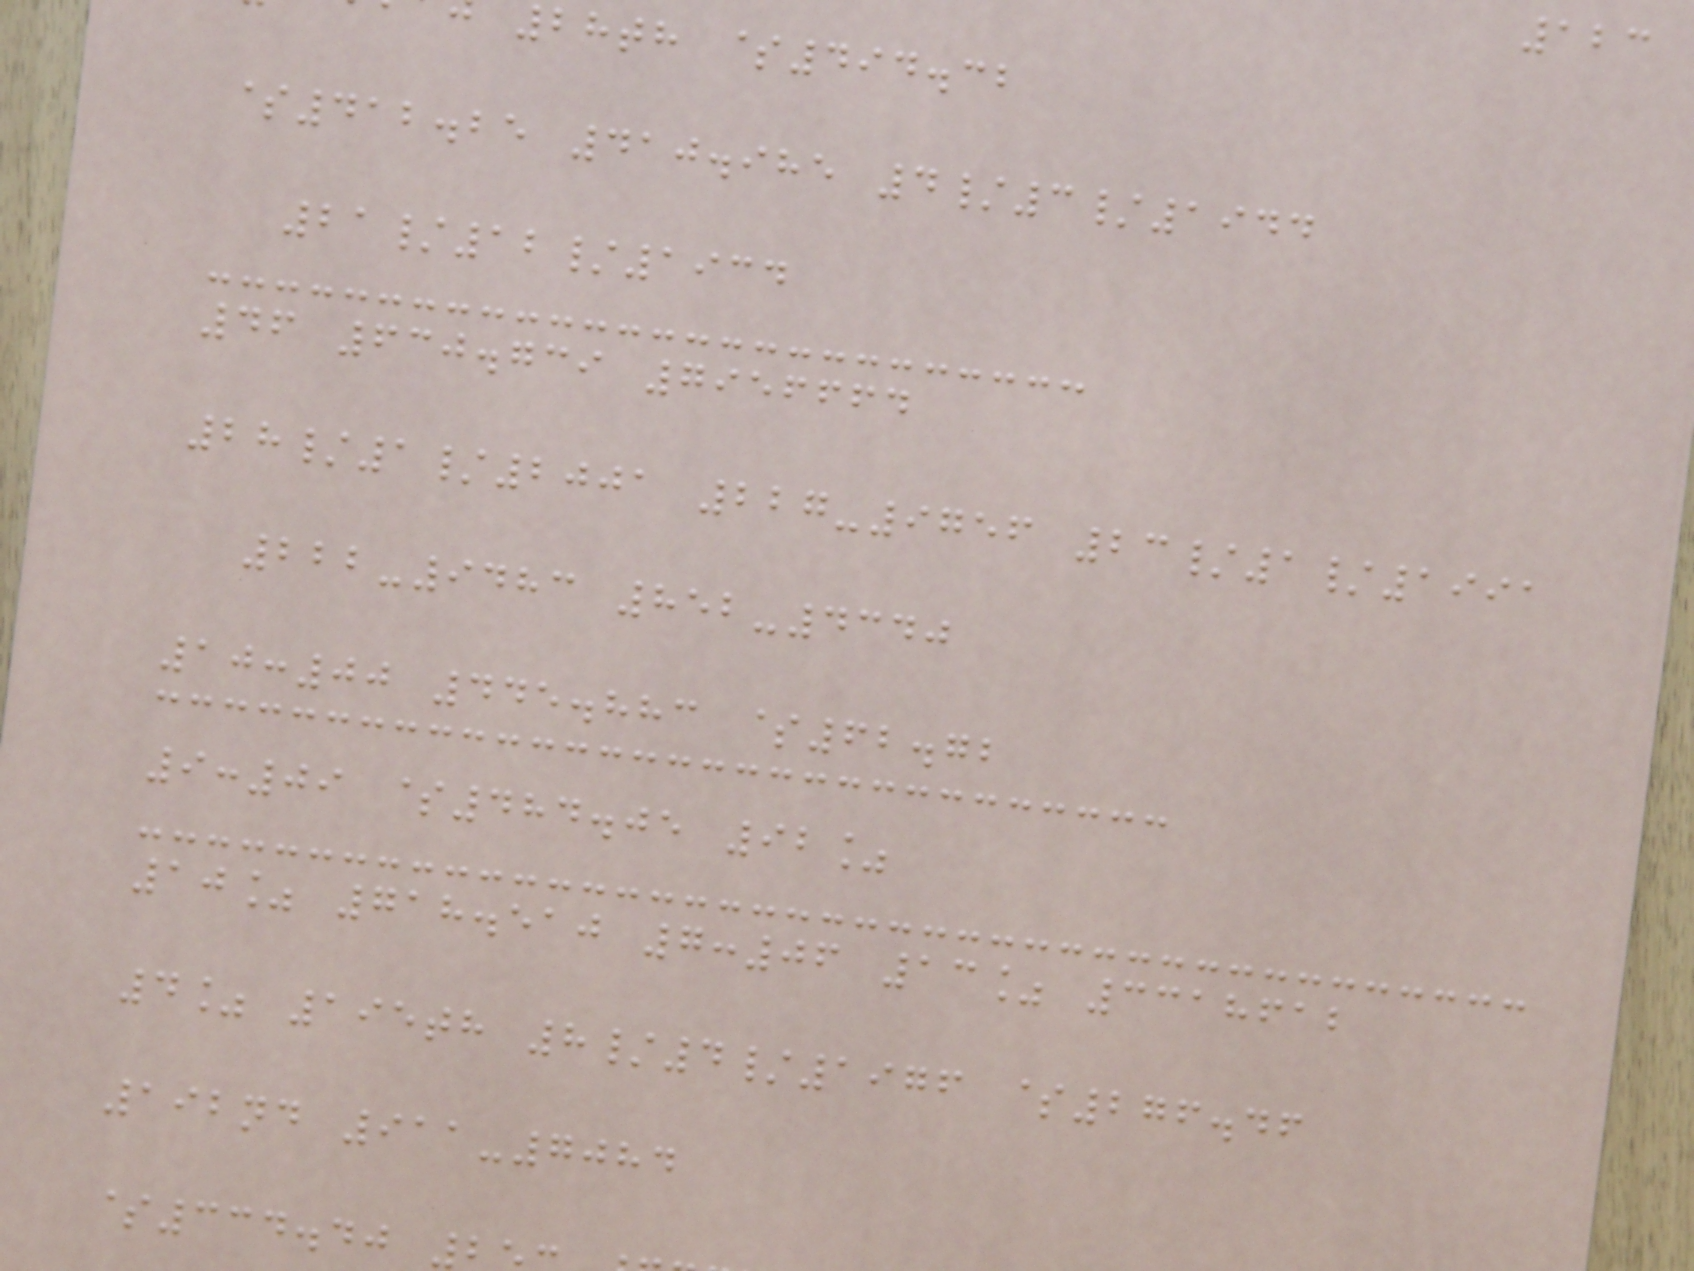123
28th $494.32
$412.25 410.985 4/3/1944
21/12/1934
46 630.739 7956664
28/1/2001 227-9756 23/1/1991
222-9483 852-4340
10:00 445.883 $62.72
9:09 $484.05 92%
10% 718.510 7:06 13% 3318612
4% 195th 8/4/1976 $276.46
192nd 911-7084
$334.40
